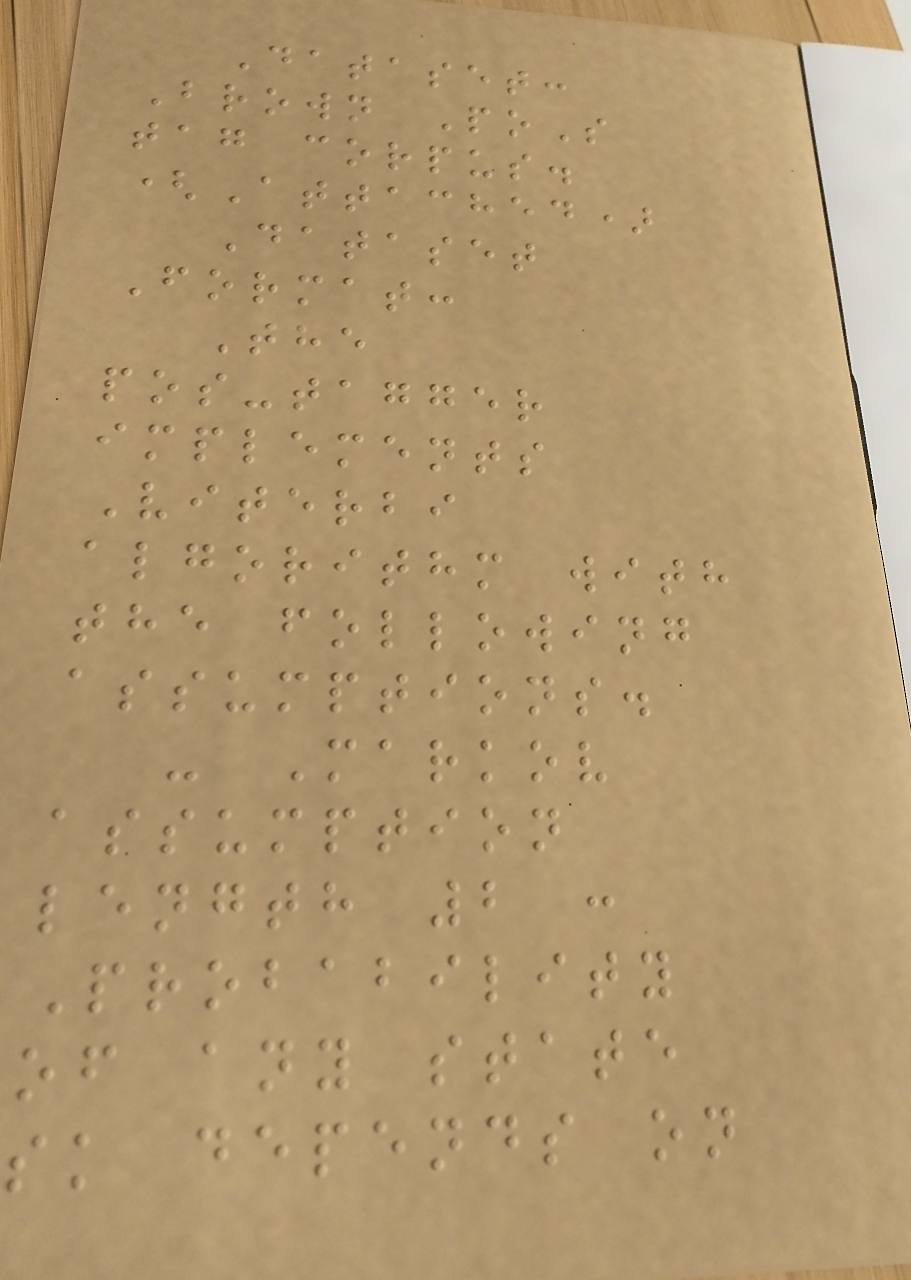Dataset:
Brown PoS
tag corpus.
(Attached)
Dataset
Format:
The
pos-tagger
implements
Viterbi
algorithm with
the following
assumptions.
- Markov
assumption
length 2 :
Probability
of any state
sk depends on
